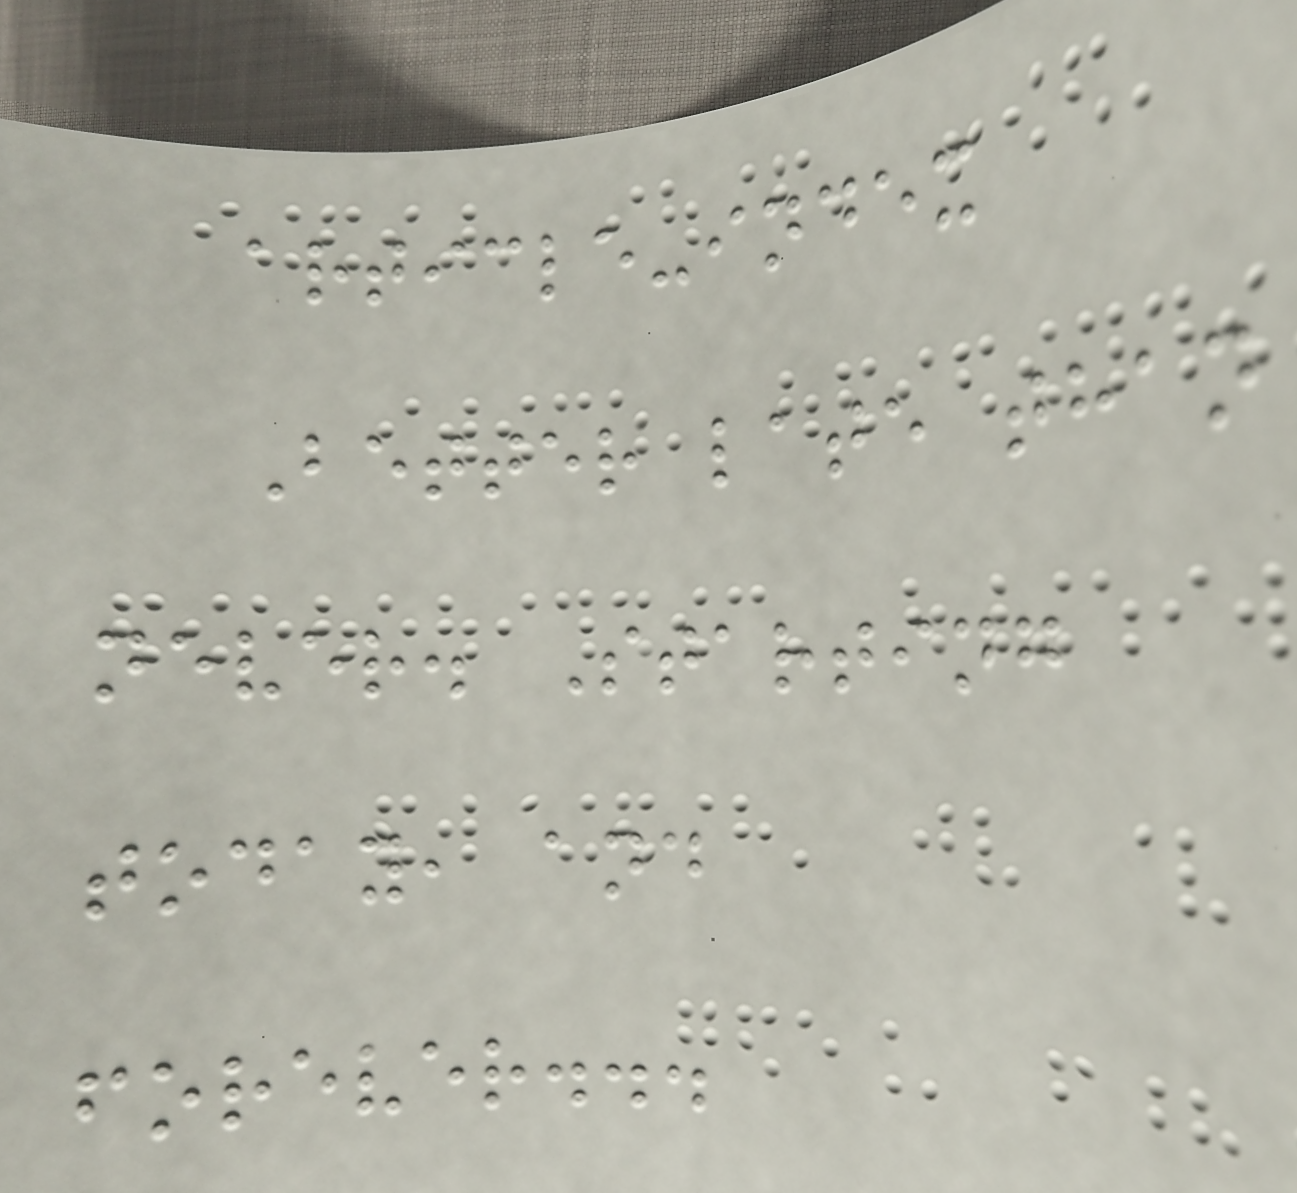article-index
Better late than
never. Starting
today, and
forever...
